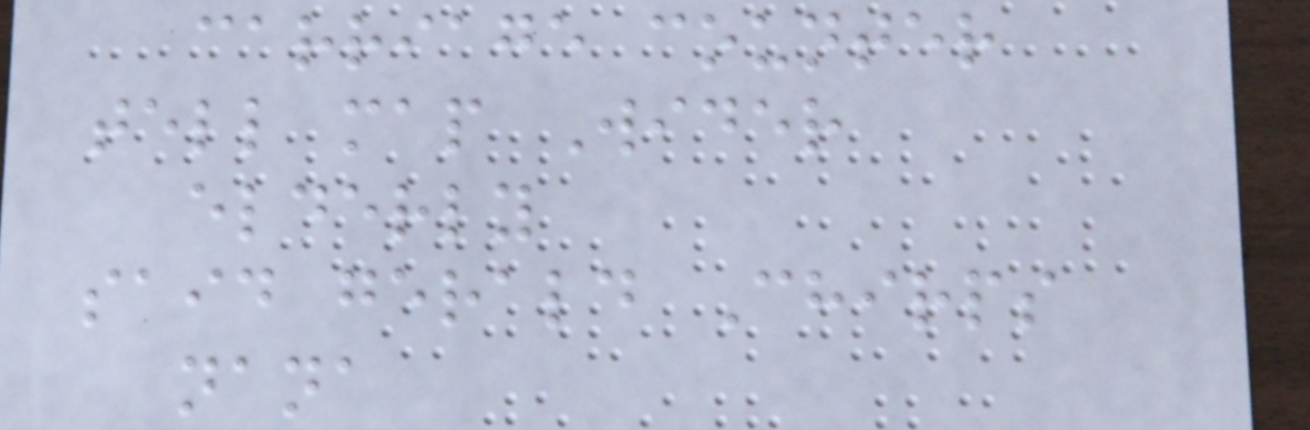carriage counter
tell map Wider
elderly
said gerald Chirps
nana
